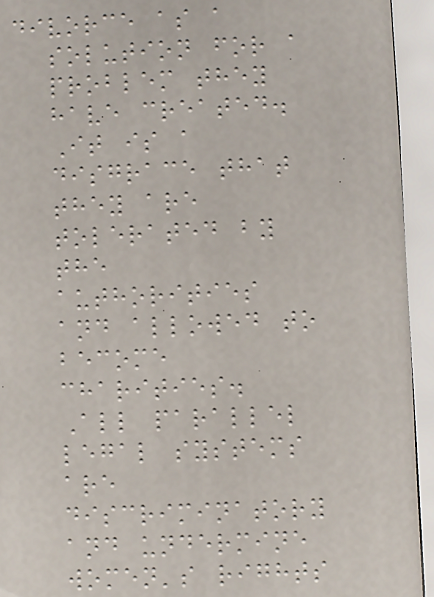divorce as a
solution for a
problem they
have created.
It is a
disgrace that
they are
tolerated by
the
authorities
and allowed to
become
charities.
All parallel
legal systems
are
discriminatory
and undermine
women's rights
